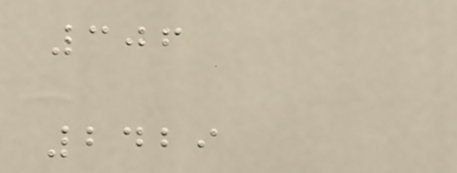306
2429
